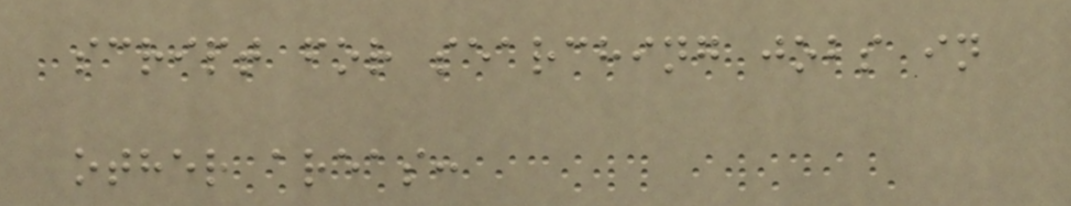script for searching jobs in
other areas:
